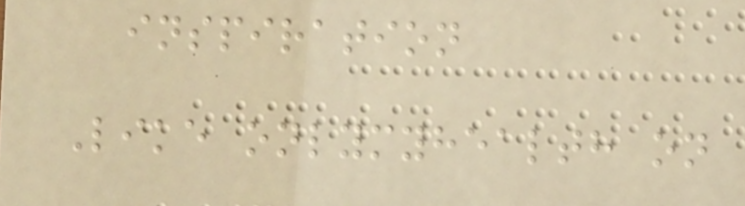inspiration
Like onlymyhealth on
